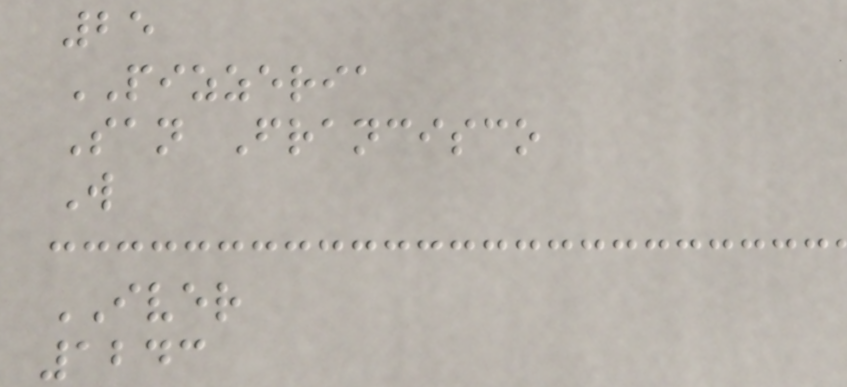25
PIZZERIA
San Francisco
W
IVER
1243
